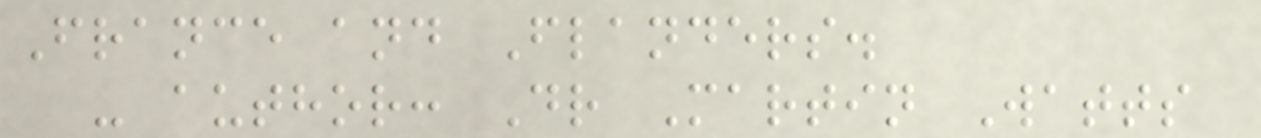France and Flanders.
- author: Dr Martin Watts
